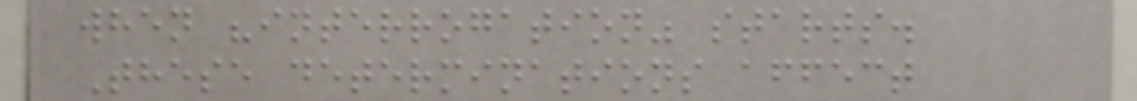when "interrogation" starts.
These determinations affect
